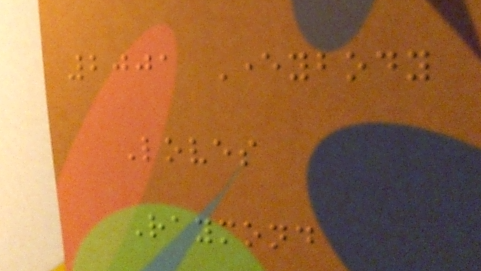2001 Everybody
Loves
Raymond
